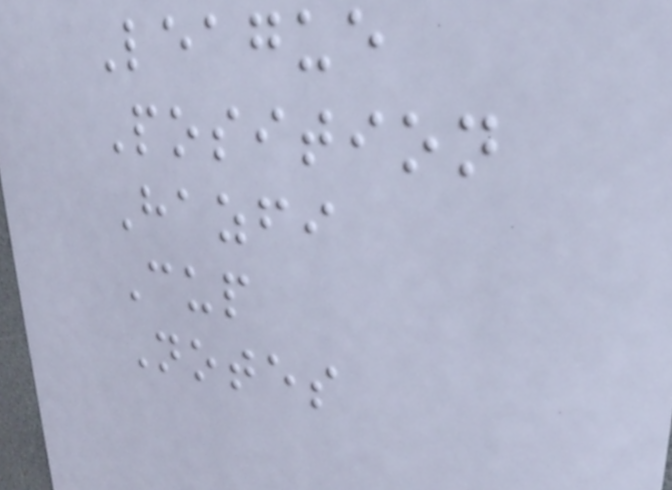League
Position
Hazfi
Cup
Notes
